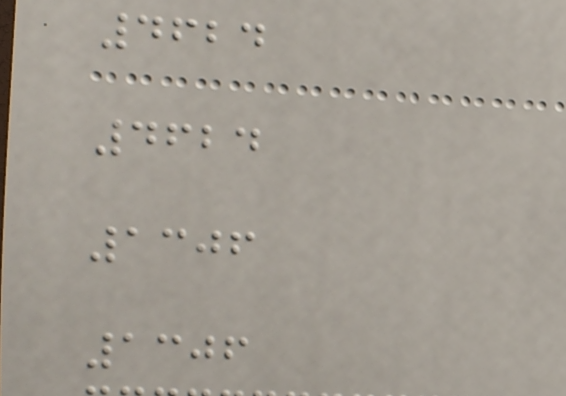4624
4624
1306
1306
